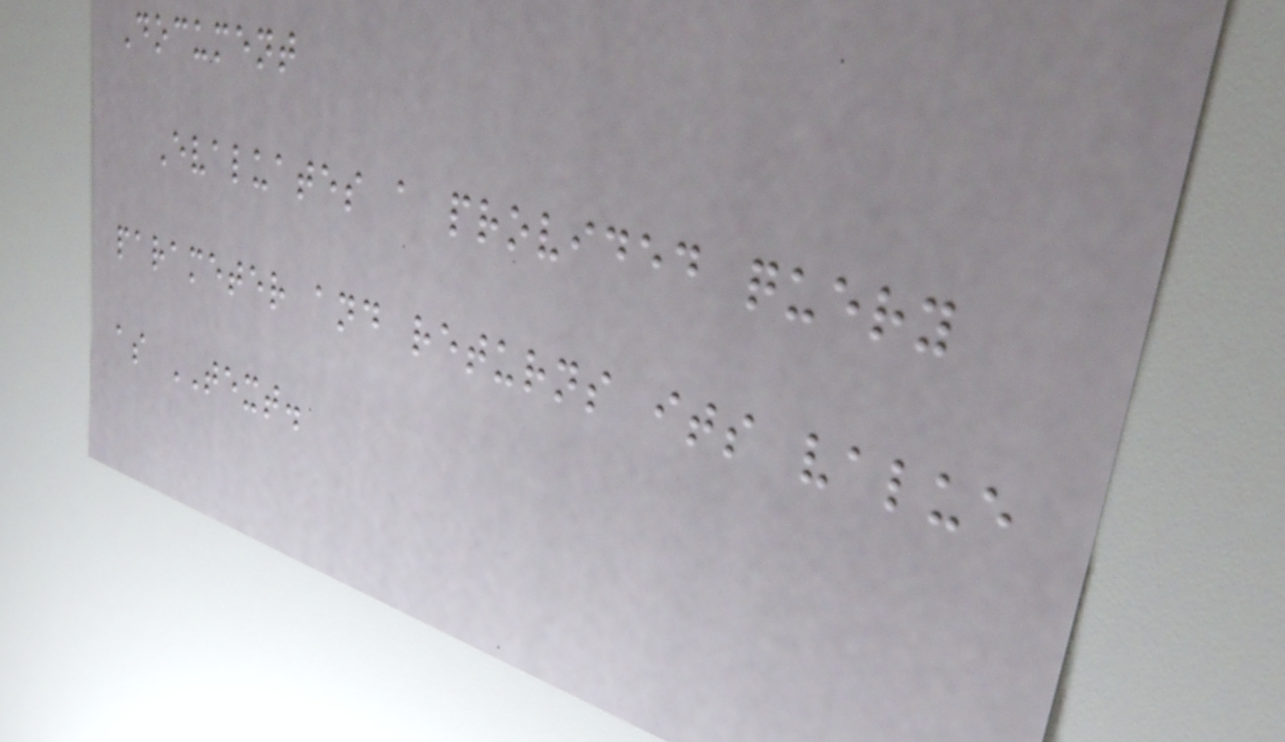Document
Evaluates a provided query
parameter and returns its value
as TEXT.
